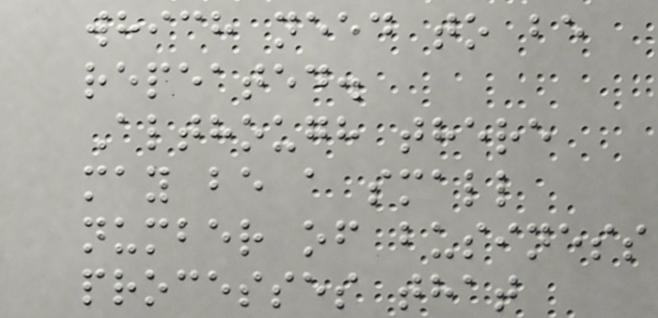which need to be
repeated.
Although there
may be a small
number of business
processes that
